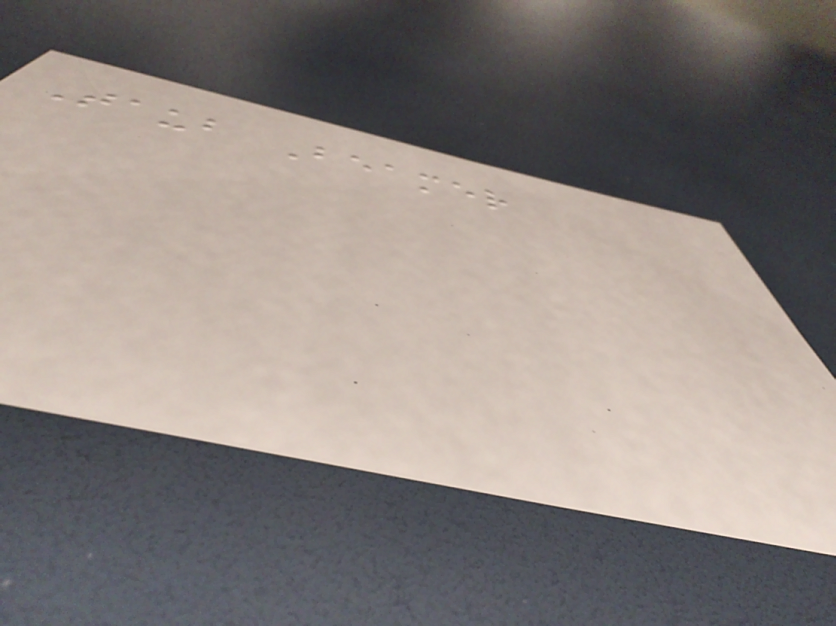Taub Beamer
